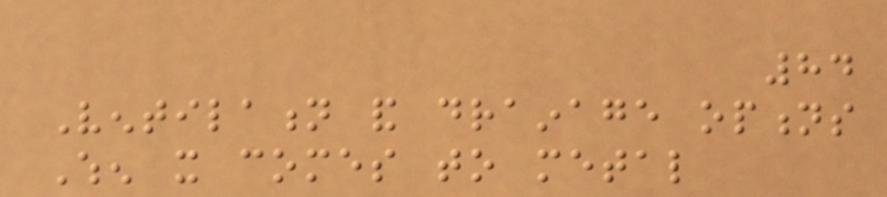84
Ventilation and drainage options
When it comes to metal
